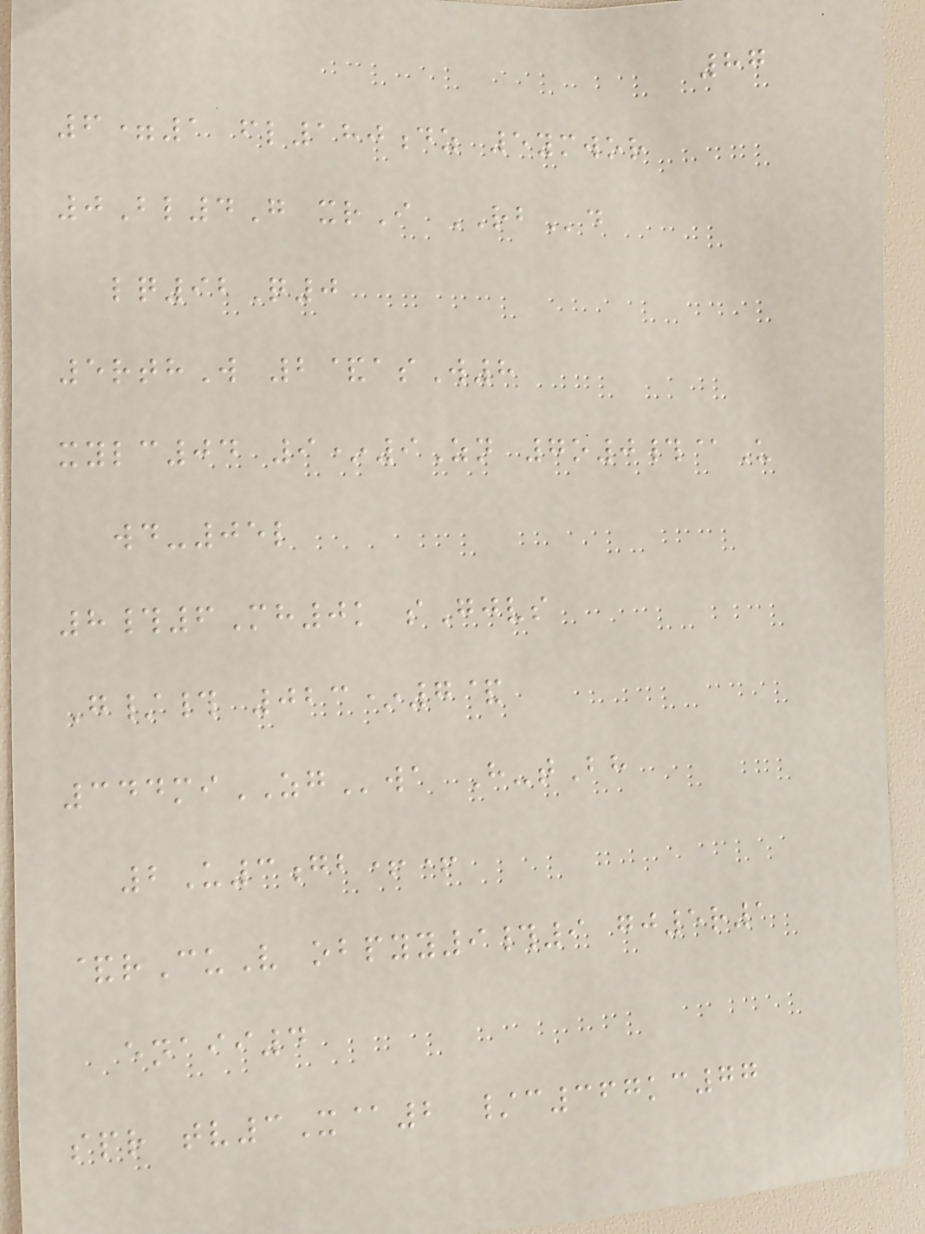87
6=1 fl180dz 5ymwor
0Bl4G xrI RBd
lq92Q0
5rthW 2&asW8
xylc04 9*9Zn 7o0#@U
wd-05l
8#6Mh0k sGjvs
G/# 023*7&
344miZGwa H-tBh
2U3gb++
&rCuV obpyy9#9 gj5r1
enaii4
spr tv3X@2 /c367kc77
